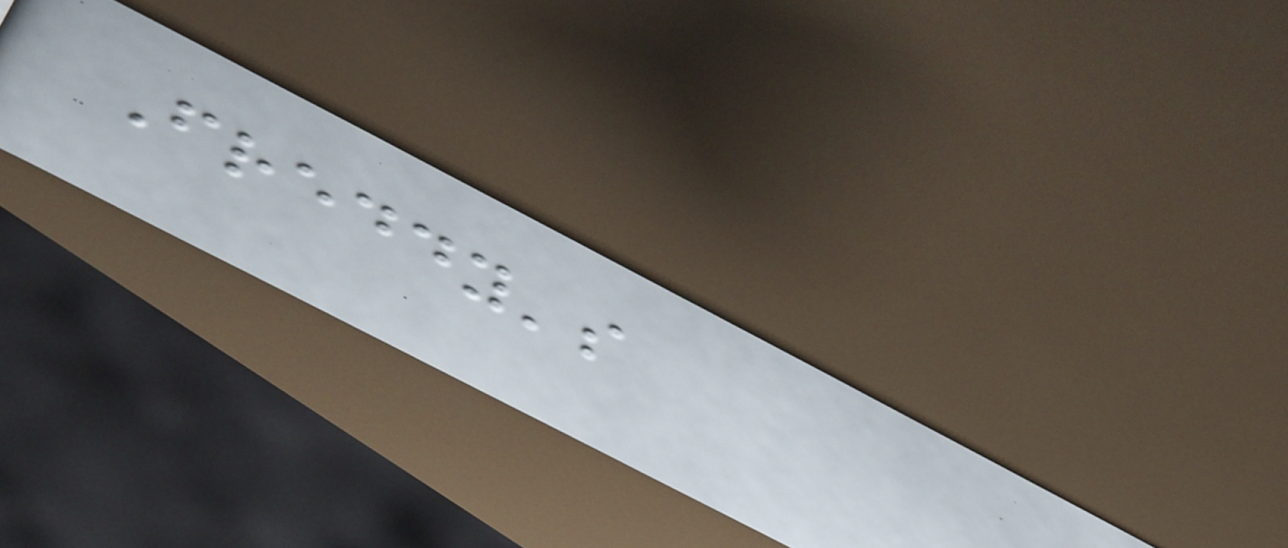Freddy's
